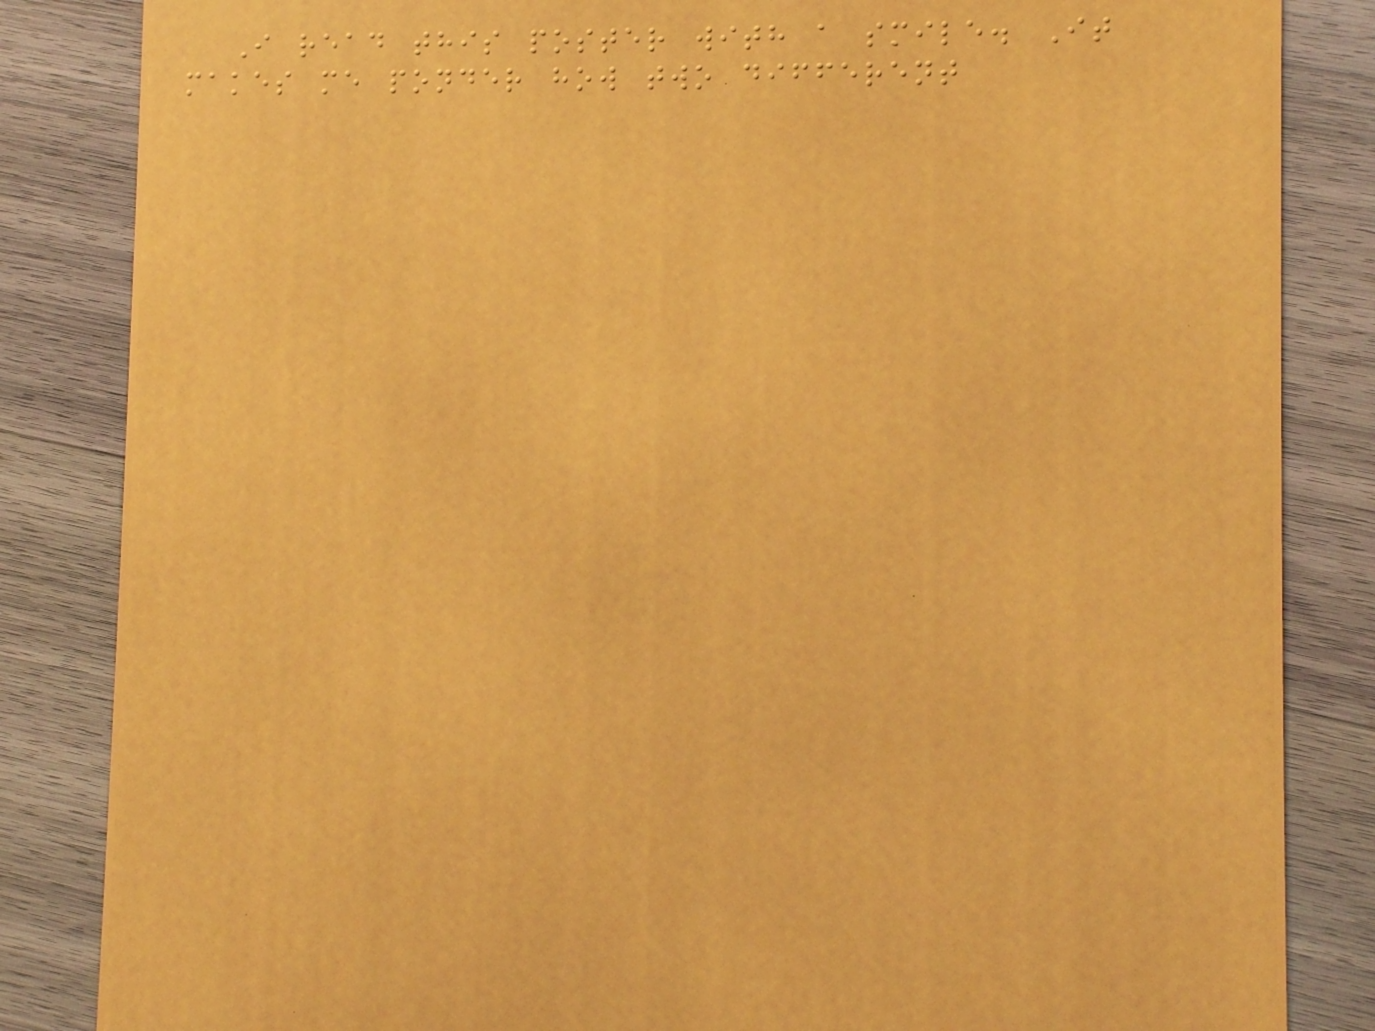I read this poster with a smile. It
makes me ponder how two different
